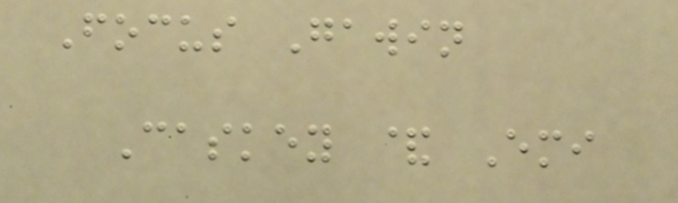Focus Gawin
Caskey & Emi
